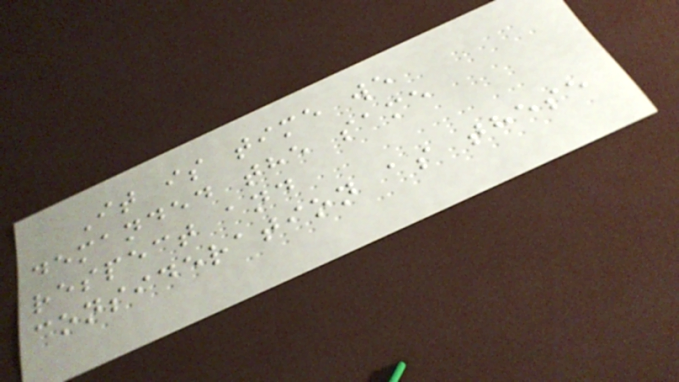It is time we
demanded the same
respect and
consideration as these
